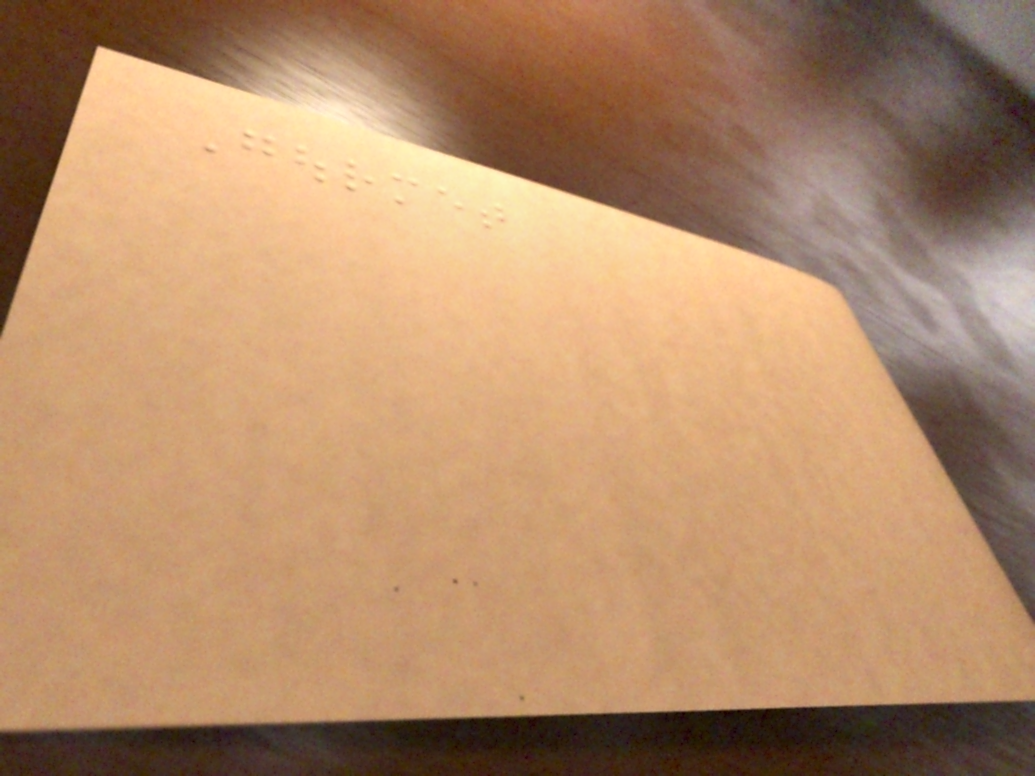Gourmet
